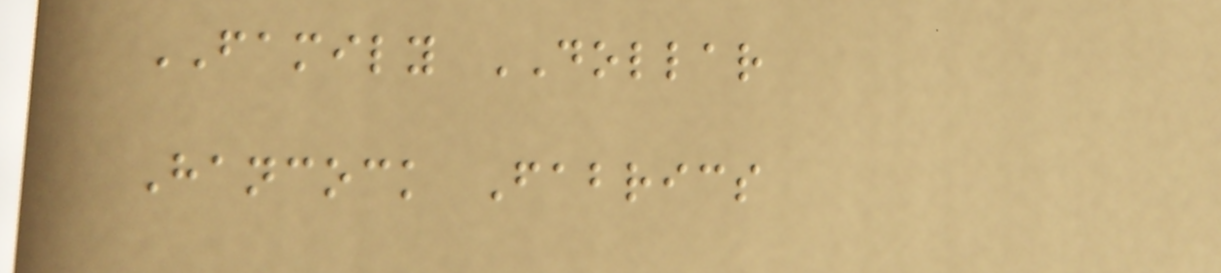FAMILY DOLLAR
Hancock Fabrics
